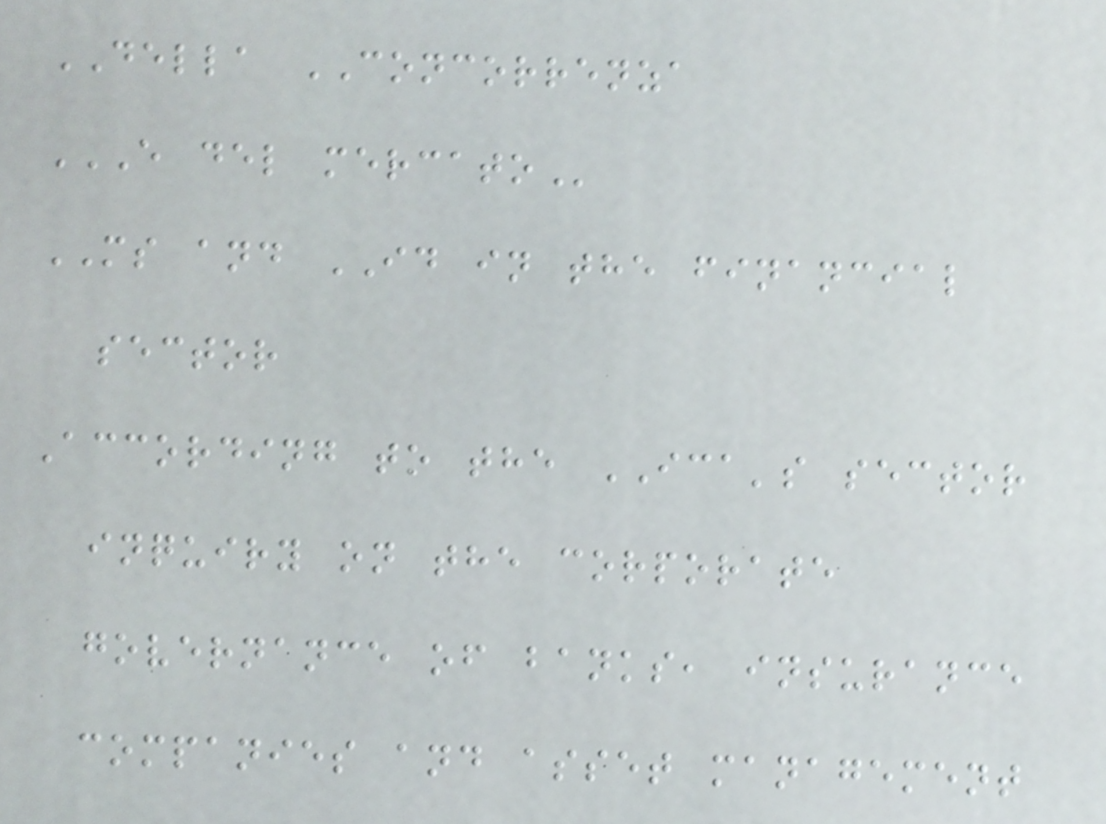DELLA CONCORRENZA
E DEL MERCATO
MS and ID in the financial
sector
According to the ICA's sector
inquiry on the corporate
governance of banks, insurance
companies and asset management
